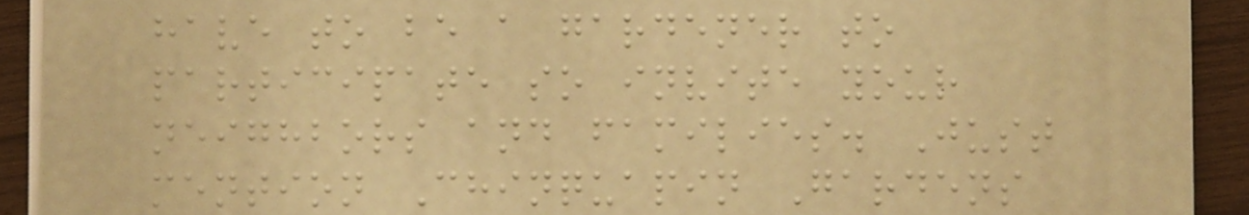have to be a gardener to
participate so invite your
neighbors and families. Just
mention Chinquapin Gardens
